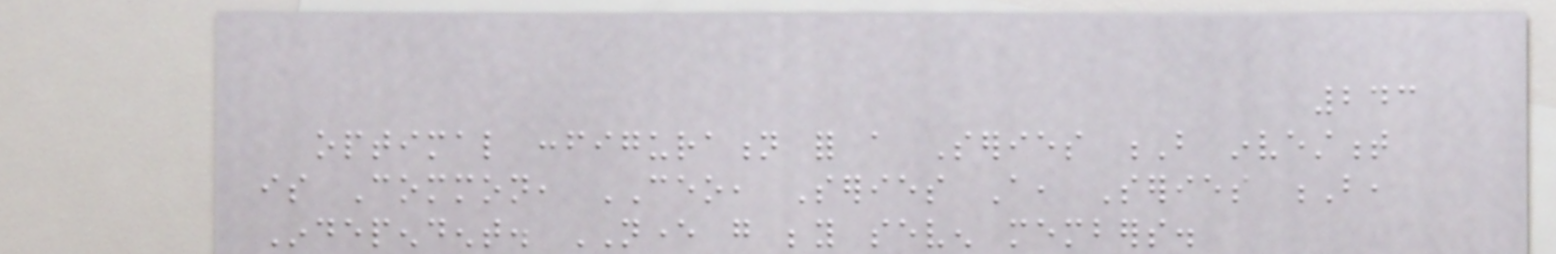243
optimal configuration for a Series B investment
is Common, CEO, Series A, Series B,
Independent. NEVER go beyond seven members.
